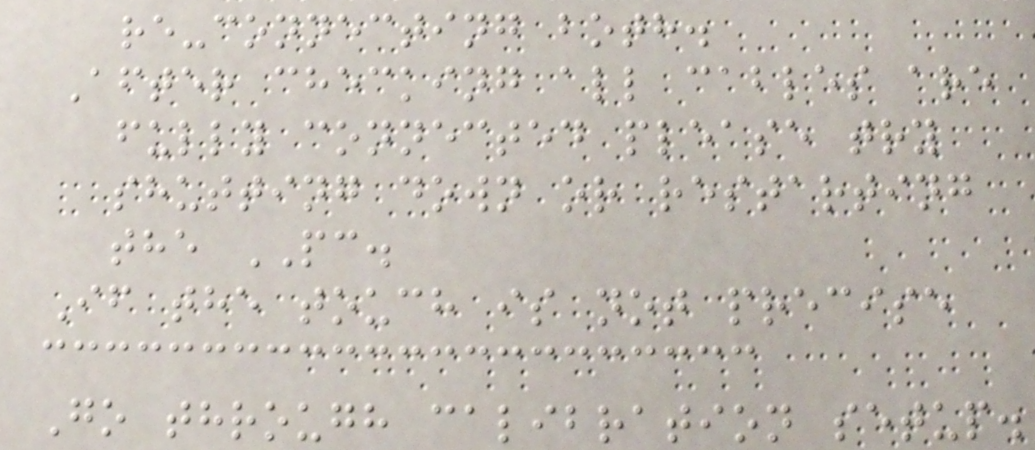re-connecting both.
After checking all cables are
fully connected please try
shutting down or restarting
the PC.
If the touch is not precise
Go through calibration setup.
